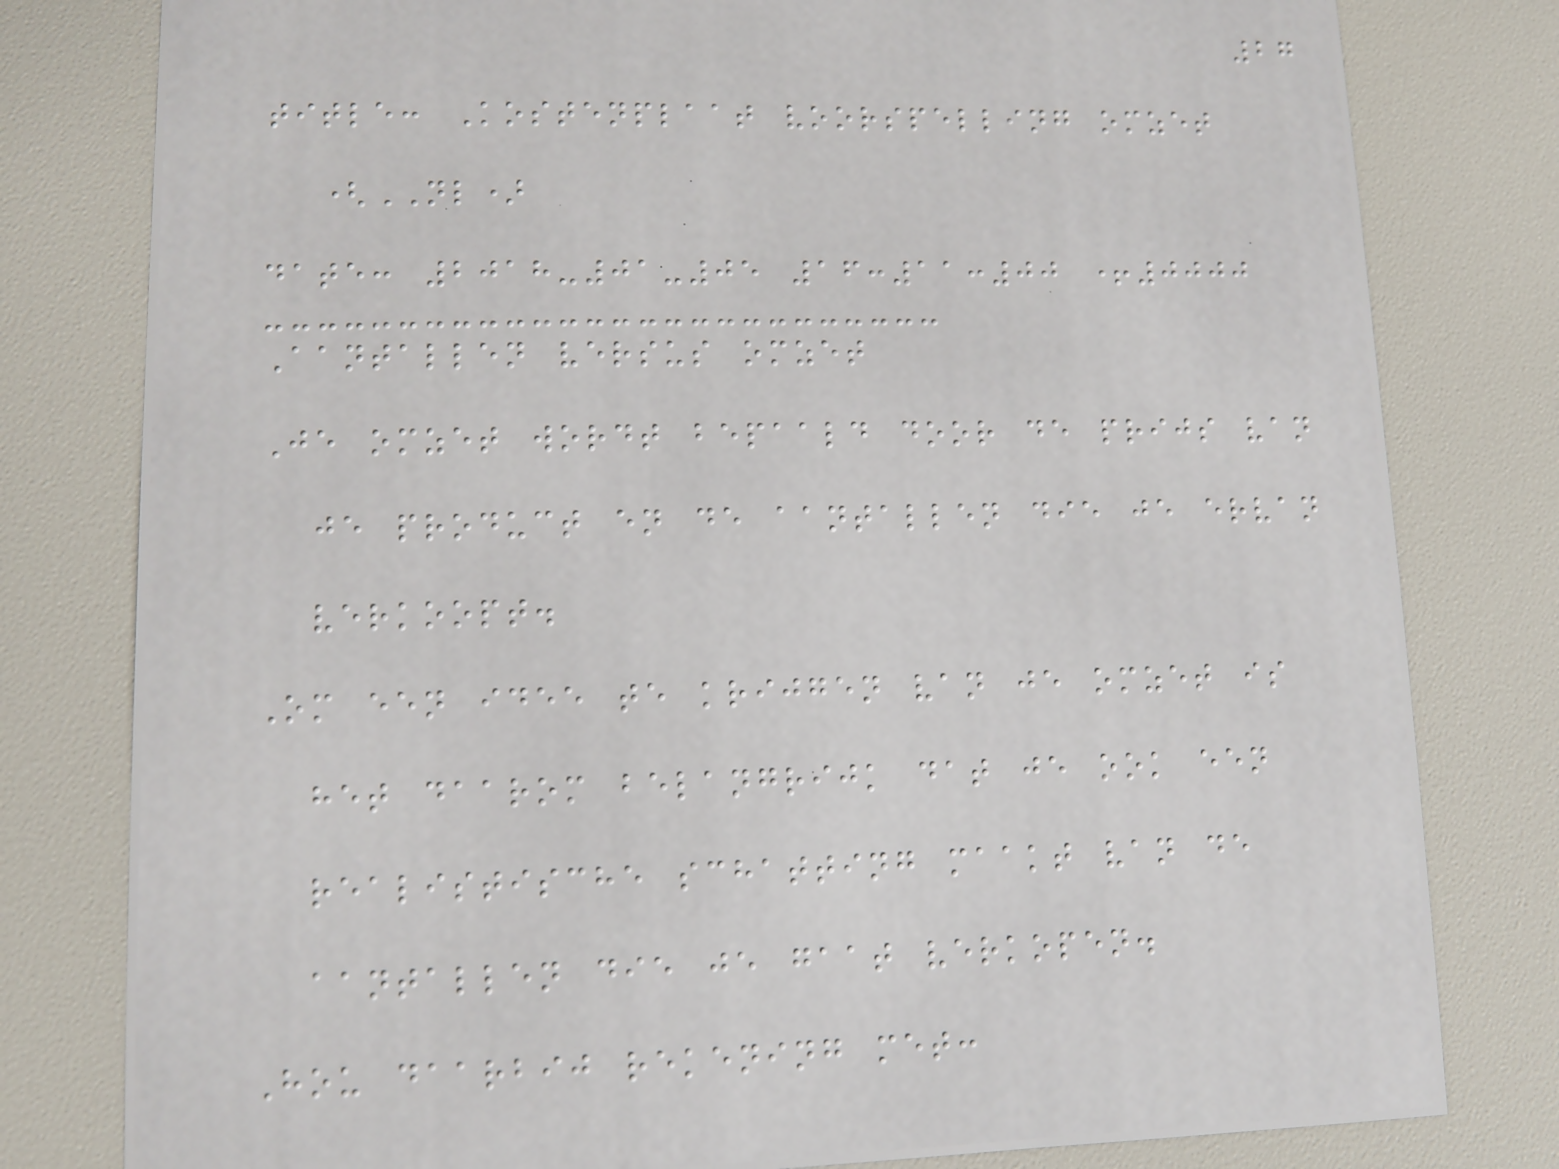27
title: Kostenplaat voorspelling omzet
(NL)
date: 2018-01-05 16:11:00 +0000
Aantallen versus omzet
Je omzet wordt bepaald door de prijs van
je product en de aantallen die je ervan
verkoopt.
Om een idee te krijgen van je omzet is
het daarom belangrijk dat je ook een
realistische schatting maakt van de
aantallen die je gaat verkopen.
Hou daarbij rekening met:
